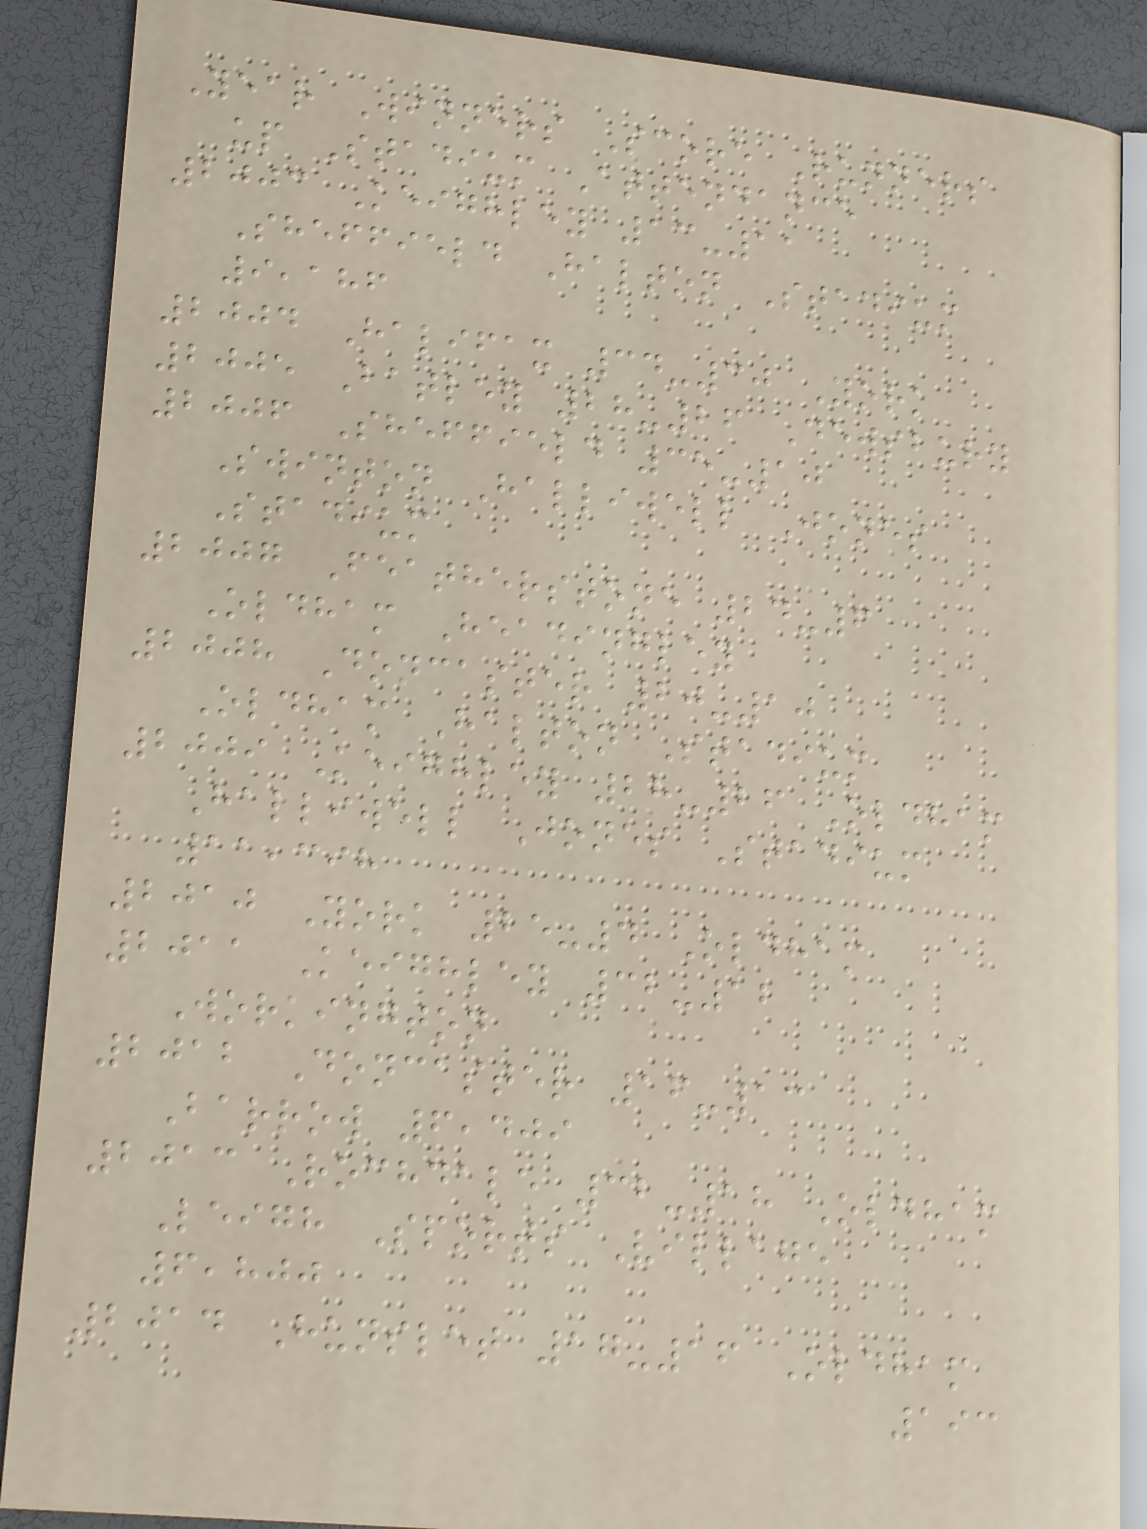Year Winners Score Runners
up Stadium Attendance
2003 Keighley 13-11
Sheffield Halton Stadium
9,186
2004 Halifax 34-30 York
2005 Batley 28-26 Dewsbury
2006 Sheffield 35-10
Swinton Halliwell Jones
Stadium
2007 Featherstone 24-6
Oldham Headingley
2008 Doncaster 20-10
Oldham Halton Stadium
2009 Keighley 28-26 Oldham
Halliwell Jones Stadium
11,398
2010 York 25-4 Oldham
2011 Keighley 32-12
Workington
2012 Doncaster 16-13
Barrow 6,409
2013 Rochdale 32-18 Oldham
Leigh Sports Village
6,800
2014 Hunslet 17-16 Oldham
193
